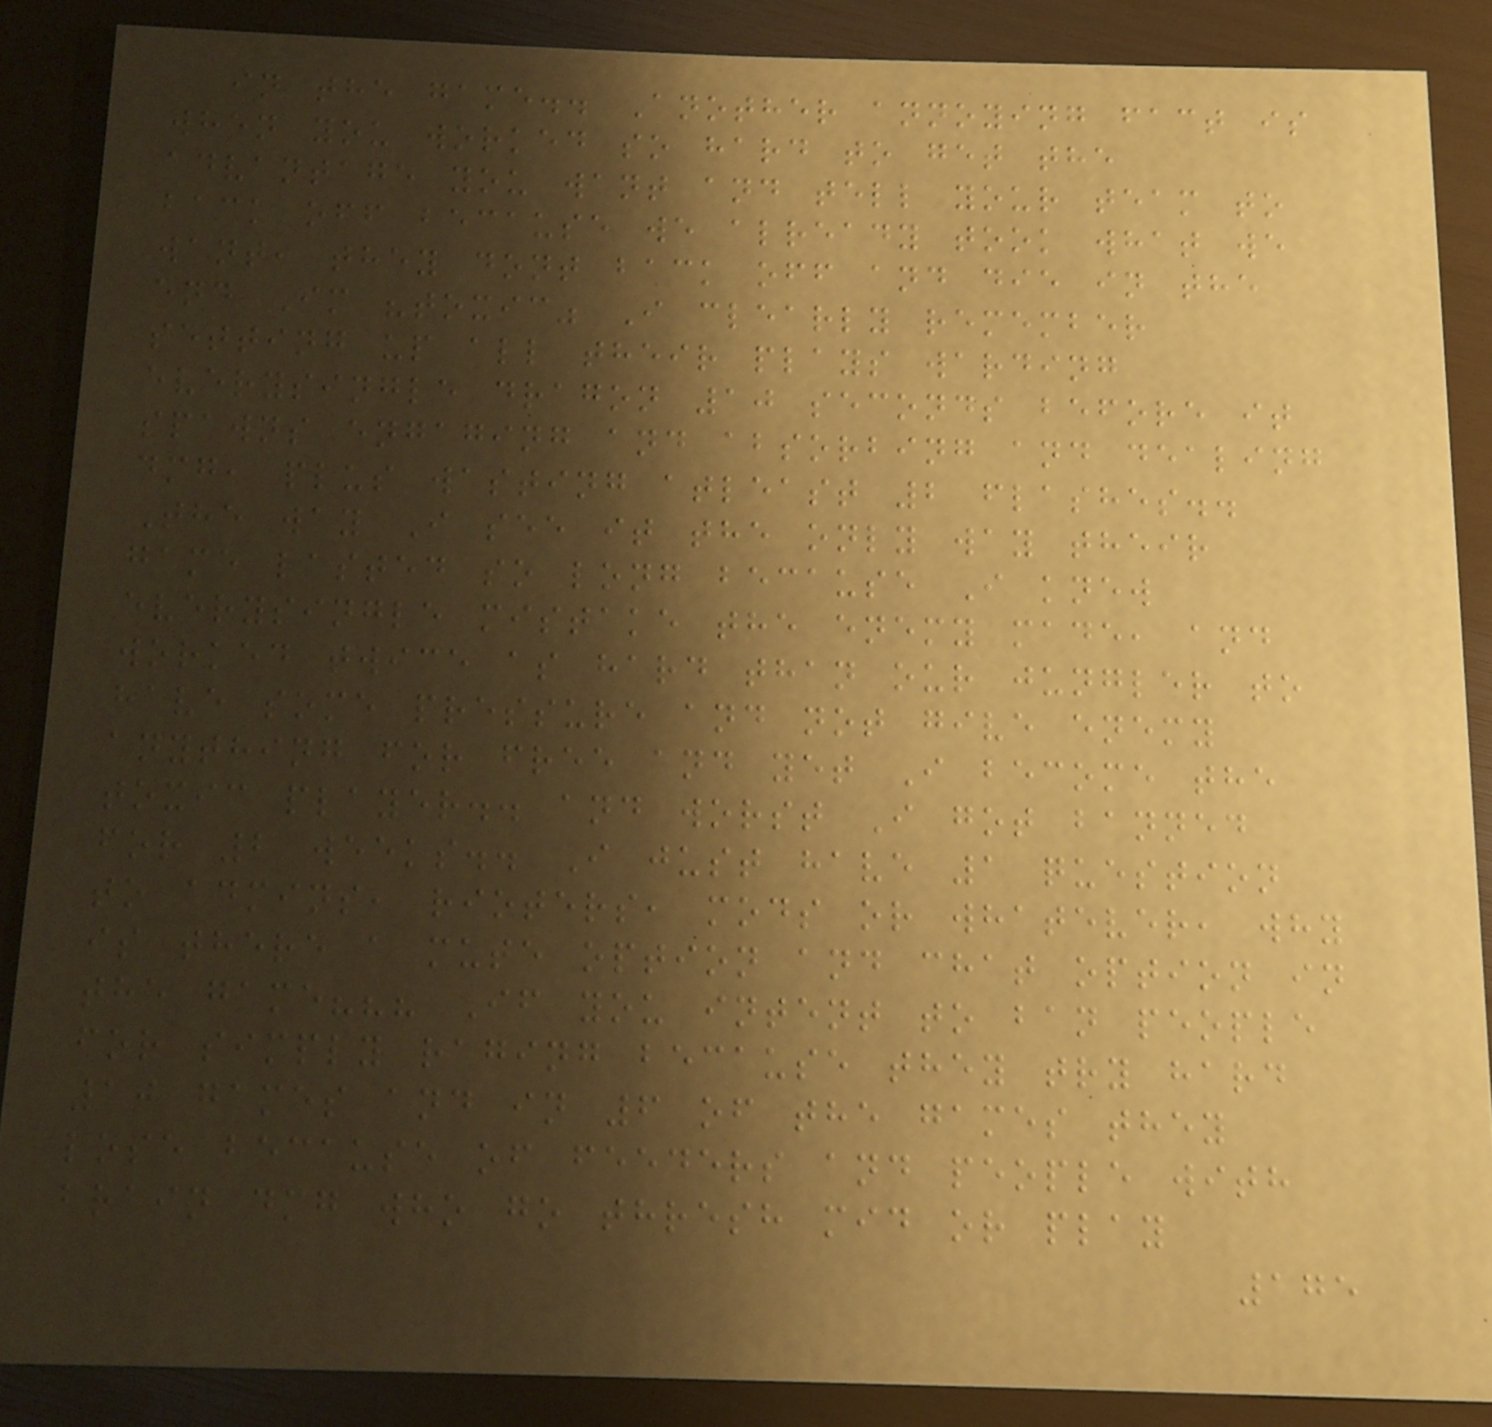in the game.. Another annoying fact is
when you worked so hard to get the
advantage you want and tell your team to
back off because we already took what we
want, they dont back off and die in the
end Im "toxic" I clearly remember
setting up all their plays warding
everysingle dragon 10 seconds before it
spawns engaging and absorbing and dealing
dmg, plus wasting atleast 2 flashes..
The way I see it the only way their
game lasted so long because I knew
everysingle mistake the enemy made, and
worked twice as hard than our jungler to
have some pressure and not give enemy
anything for free and yet I become the
toxic player.. and worst I got banned
for 2 weeks.. I just have 1 question
to admins, rioters, mods or whatever, why
is there a mute option and chat option in
the game??? If you intent to ban people
for simply raging because they try hard
10 games and in 6 of the games they
lose because of feeders and people with
brain dmg who go thresh mid or play
175
